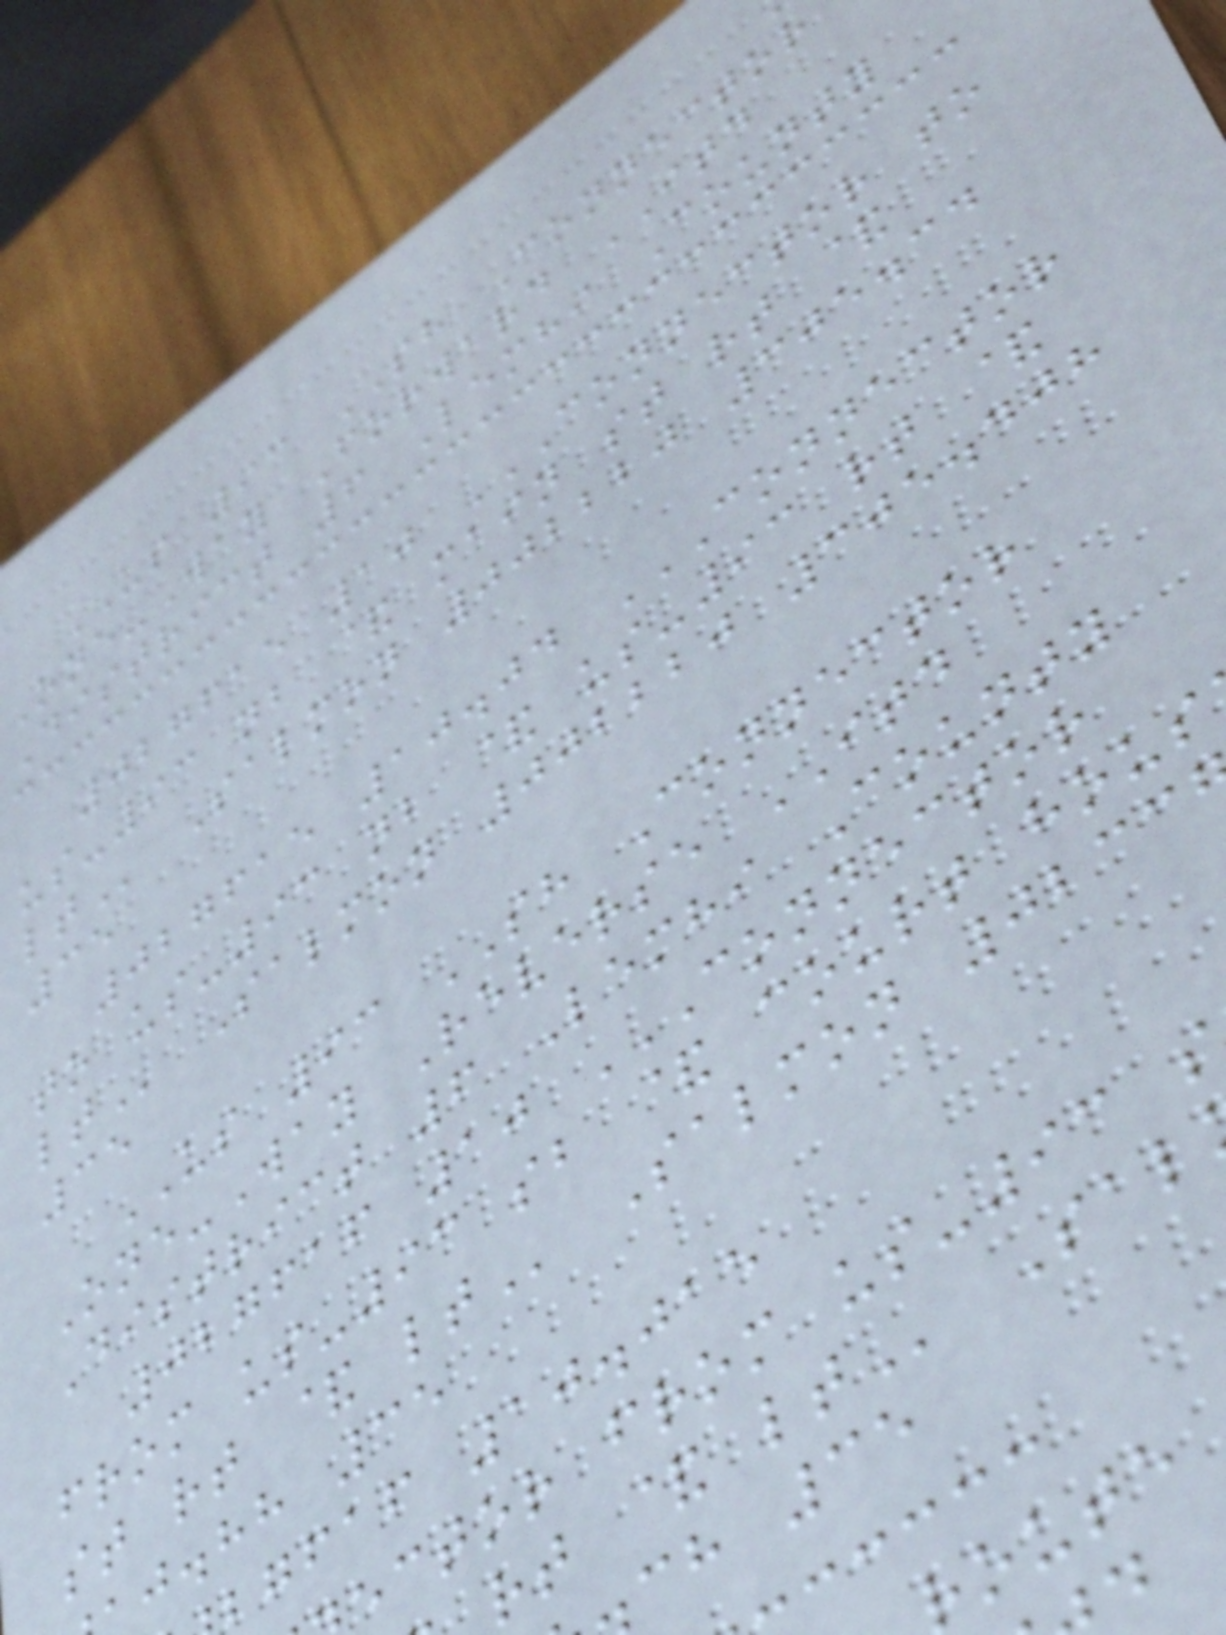US 93 SH Connector
One-Way Forward ITD
District 6 Lemhi County
027615 10 CONNECTOR TO
us-93 nb & main st rt &
Salmon 002220 305.34
35
027615 10.04 CONNECTOR
to us-93 nb & us-93 rt &
Salmon 002220 305.408
35
US 93 SH Connector
One-Way Reverse ITD
District 6 Lemhi County
027616 10 CONNECTOR
from us-93 sb & court
st rt &
j.hh 35
gfaf 10.015
ector from us-93
ch 35
